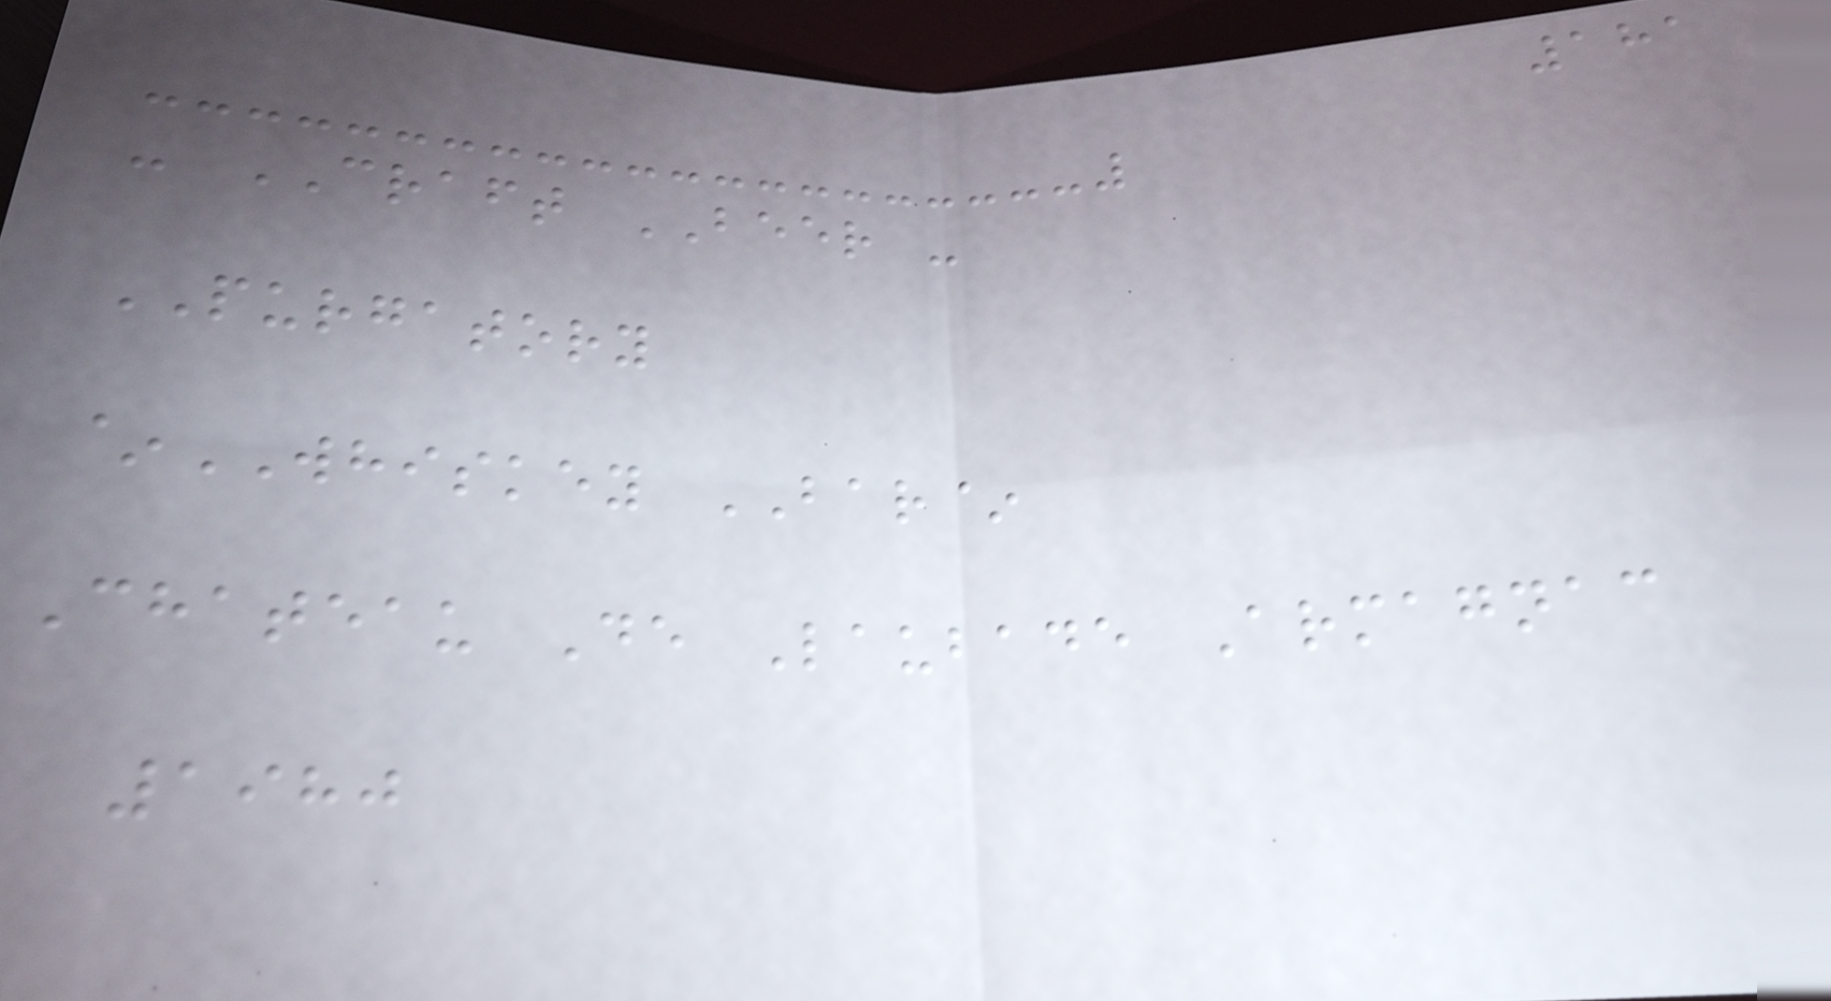181
- CRAFT BEER -
PURGATORY
~WHISKEY BAR~
Chateau De Laubade Armagnac
1980
